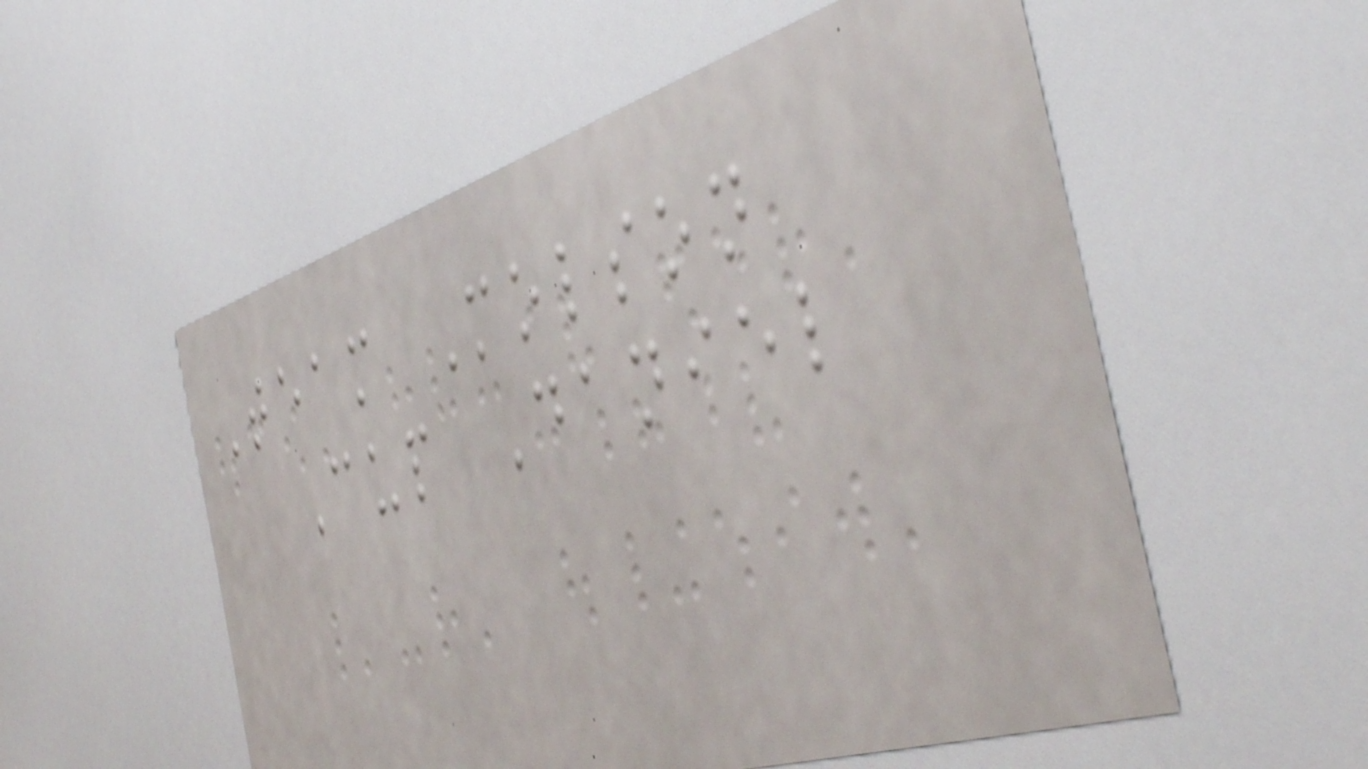Team Molson
Cup Daniel
